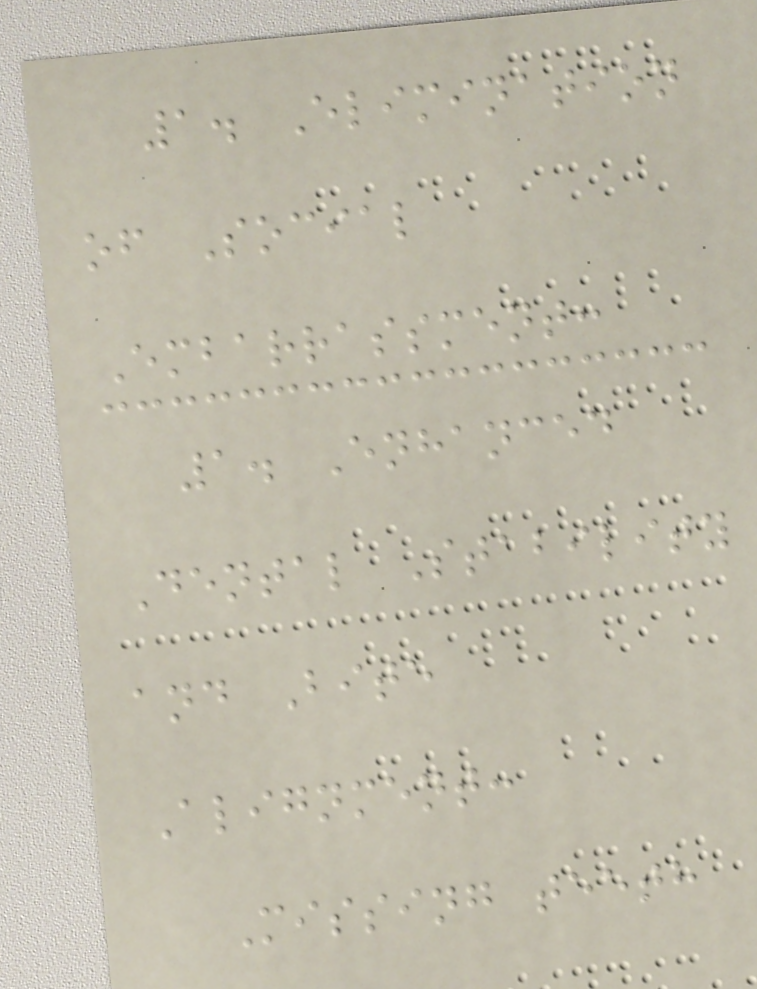1. Elimination
of Social
Embarrassment:
1. Enhanced
Dental Stability
and Bite
Alignment:
Missing teeth
